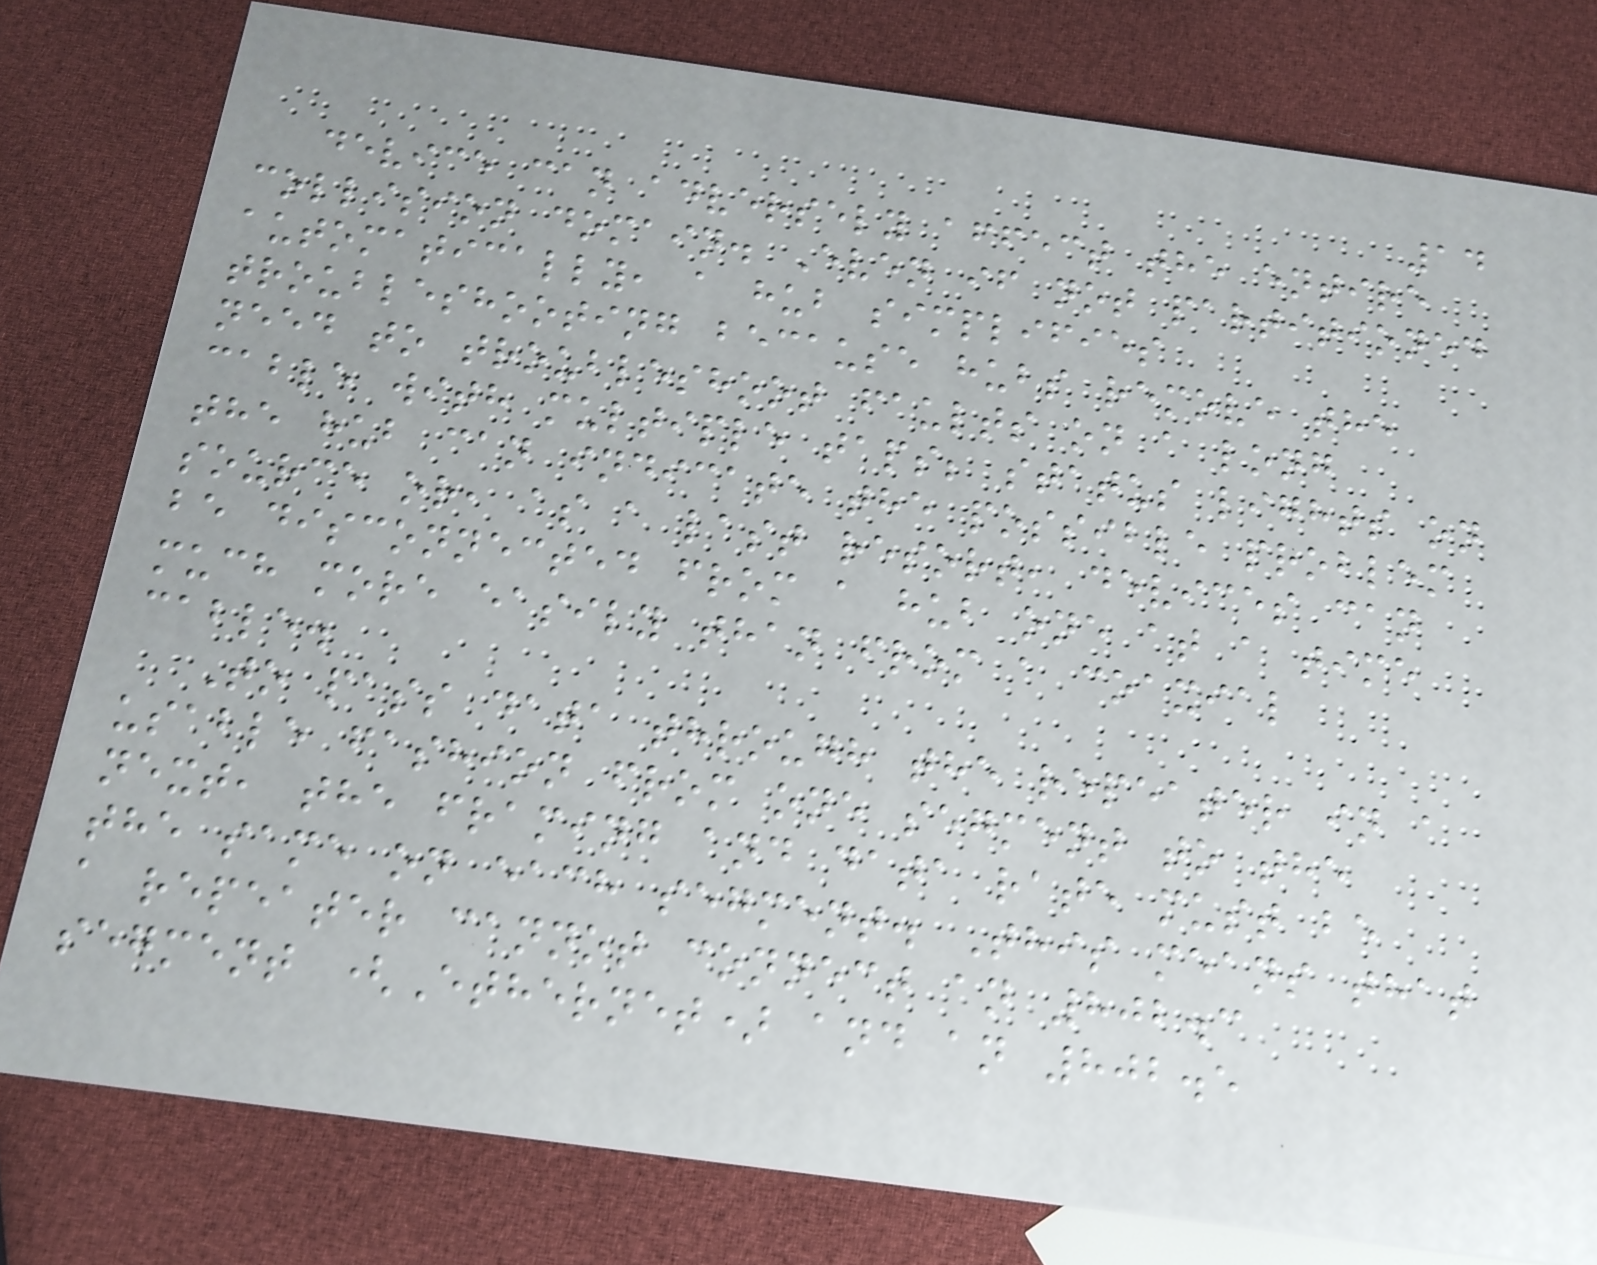14
device can adversely affect the entire
collision domain. Even if not partitioned
automatically, a hub simplifies
troubleshooting because hubs remove the
need to troubleshoot faults on a long
cable with multiple taps; status lights on
the hub can indicate the possible problem
source or, as a last resort, devices can
be disconnected from a hub one at a time
much more easily than from a coaxial
cable.
To pass data through the repeater in a
usable fashion from one segment to the
next, the framing and data rate must be
the same on each segment. This means that
a repeater cannot connect an 802.3
segment (Ethernet) and an 802.5
